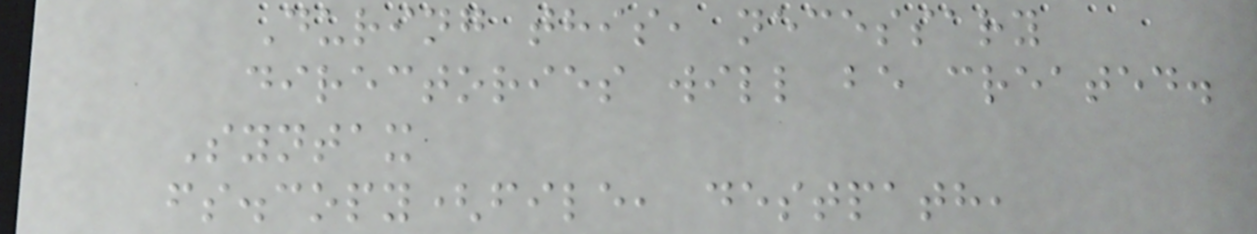During this, necessary
directories will be created.
Syntax
fs.copy(file, destpath,
